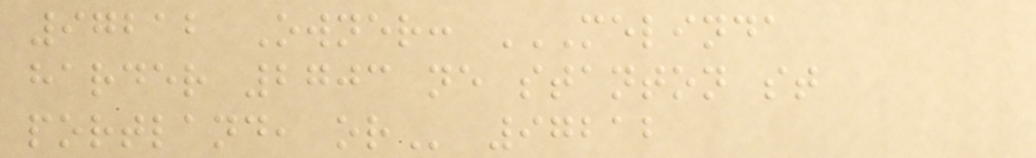97212 Owner: MELINDA
HARDER 2703 NE STANTON ST
PORTLAND, OR 97212
